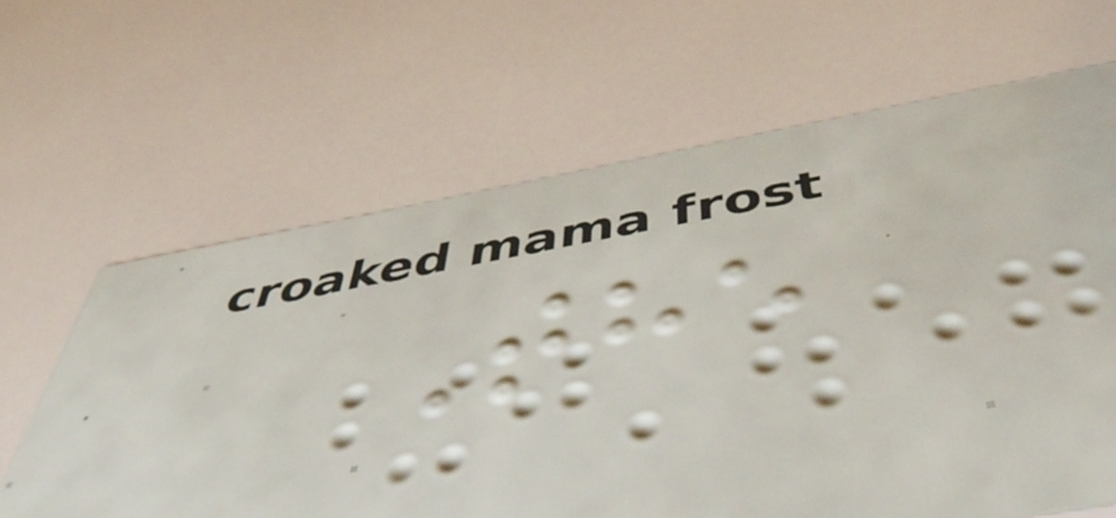The
